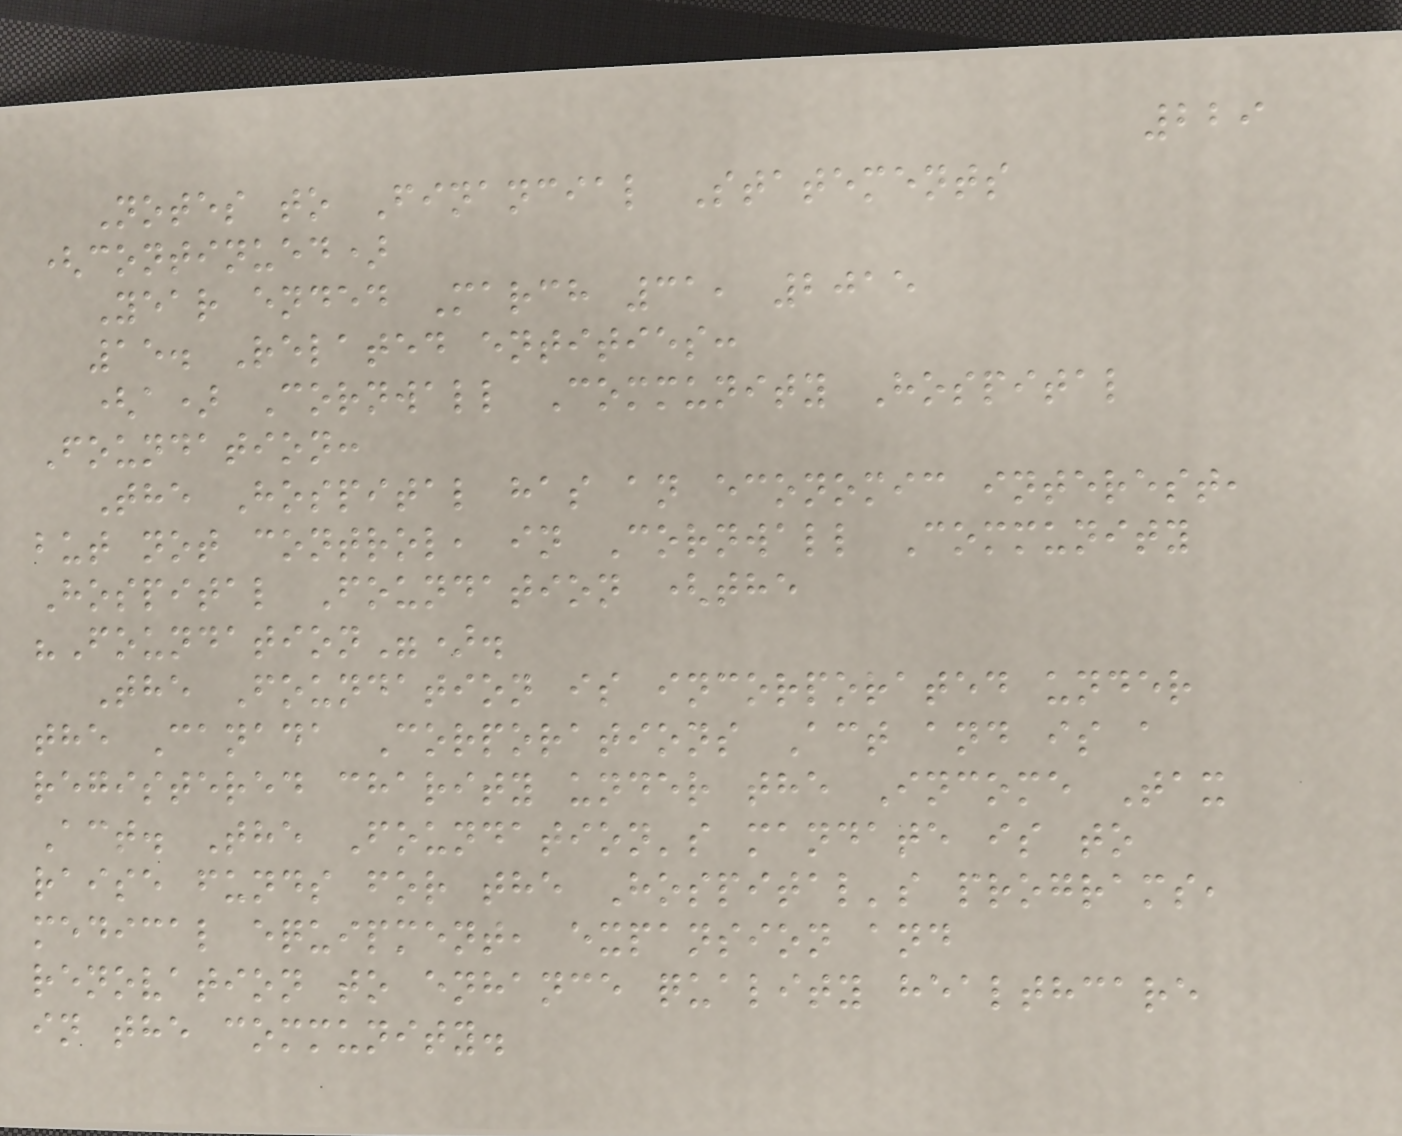229
Notes to Financial Statements
(continued)
Year ended March 31, 2015
15. Related entities:
(a) Cornwall Community Hospital
Foundation:
The Hospital has an economic interest,
but not control, in Cornwall Community
Hospital Foundation (the
"Foundation").
The Foundation is incorporated under
the Canada Corporations Act and is a
registered charity under the Income Tax
Act. The Foundation's mandate is to
raise funds for the Hospital's programs,
medical equipment, expansion and
renovation to enhance quality healthcare
in the community.
